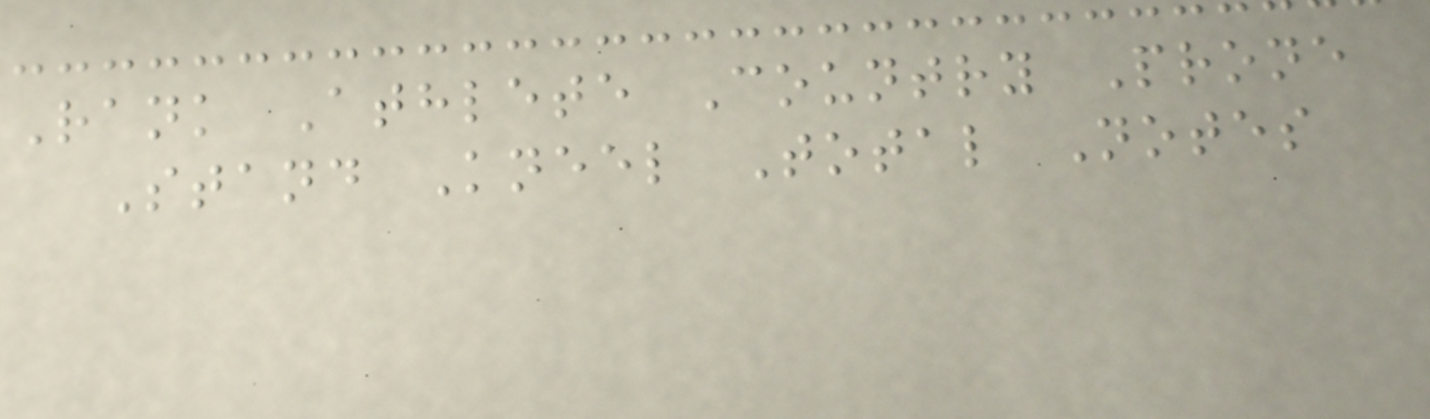Rank Athlete Country Prone
Stand Kneel Total Notes
